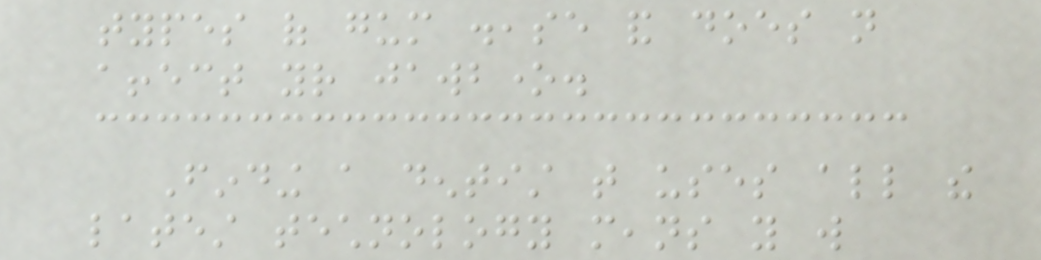types of gum disease and does not
affect your jawbone.
Finding a dentist that uses all the
latest technology means you will
